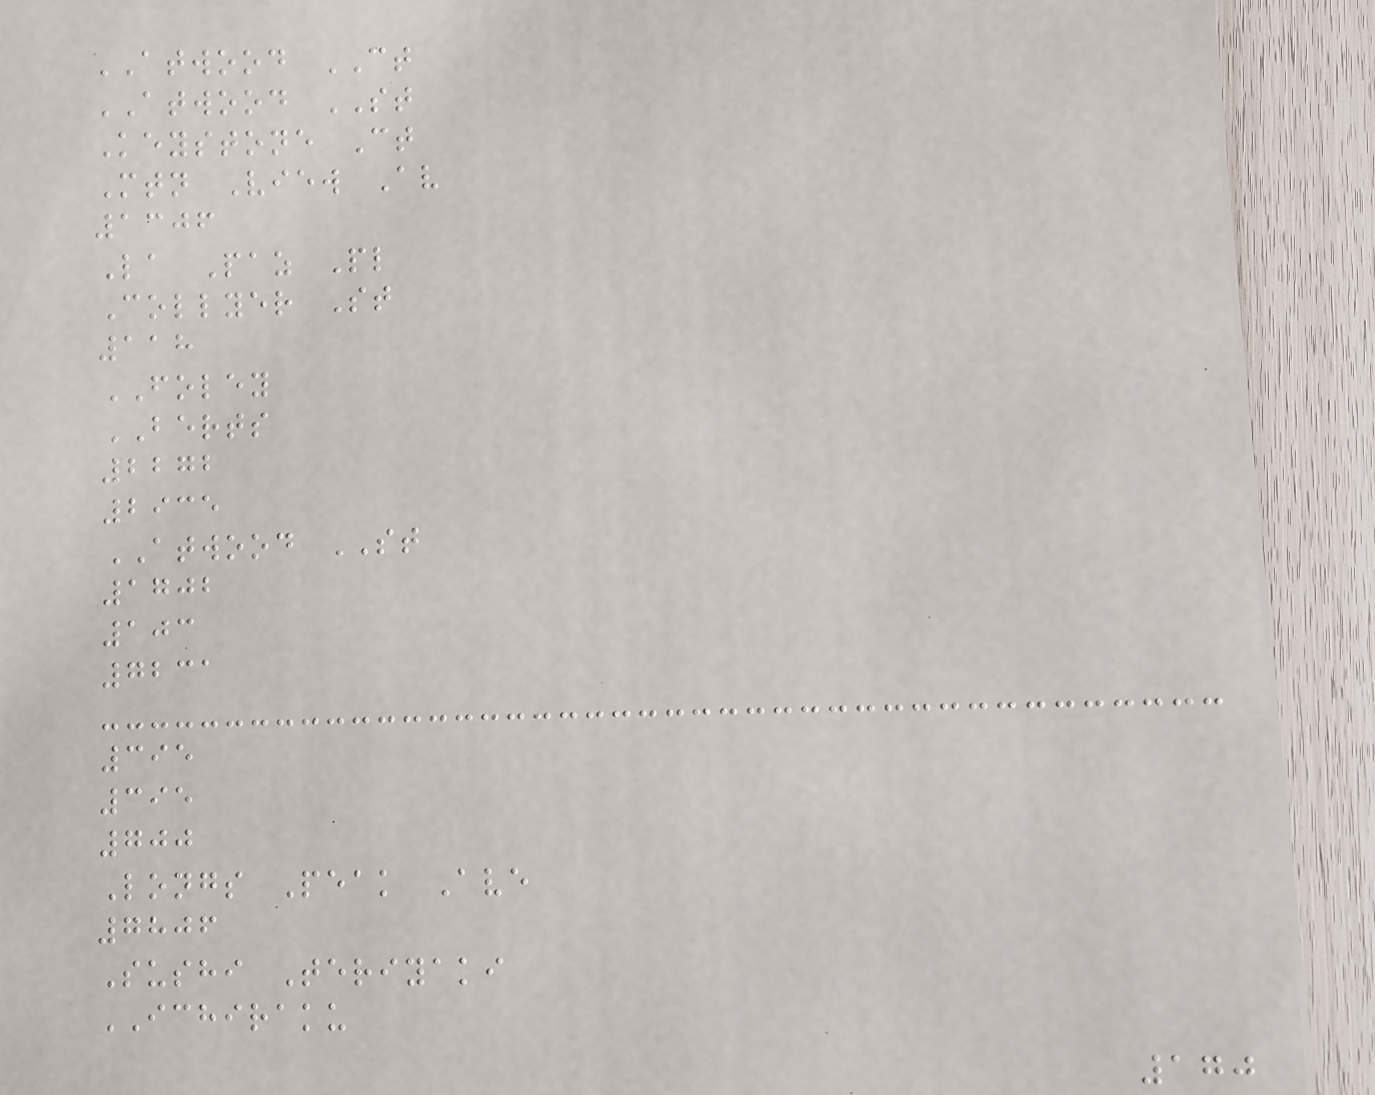ATWOOD CT
ATWOOD ST
Keystone Ct
Mtn View Av
1306
La Paz Pl
Collyer St
118
FOLEY
BERTS
2272
2935
ATWOOD ST
1702
103
7231
395
395
700
Longs Peak Ave
7806
Sushi Teriyaki
ICHIRAKU
170
